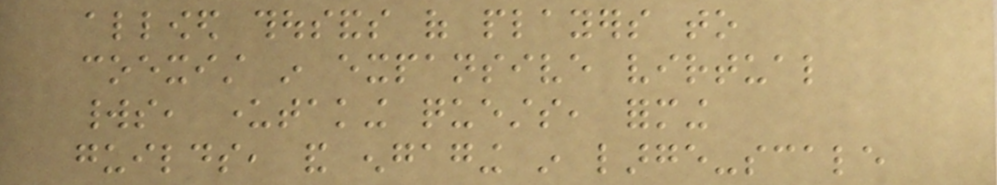allowed thousands of players to
coexist in expansive virtual
worlds, undertaking quests, forming
guilds, and engaging in large-scale
